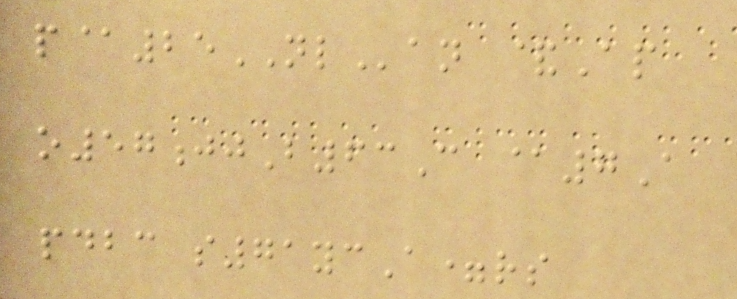p@25NLan &Ap
o57jjB63C @7A
pdbc s71ycA=rs
